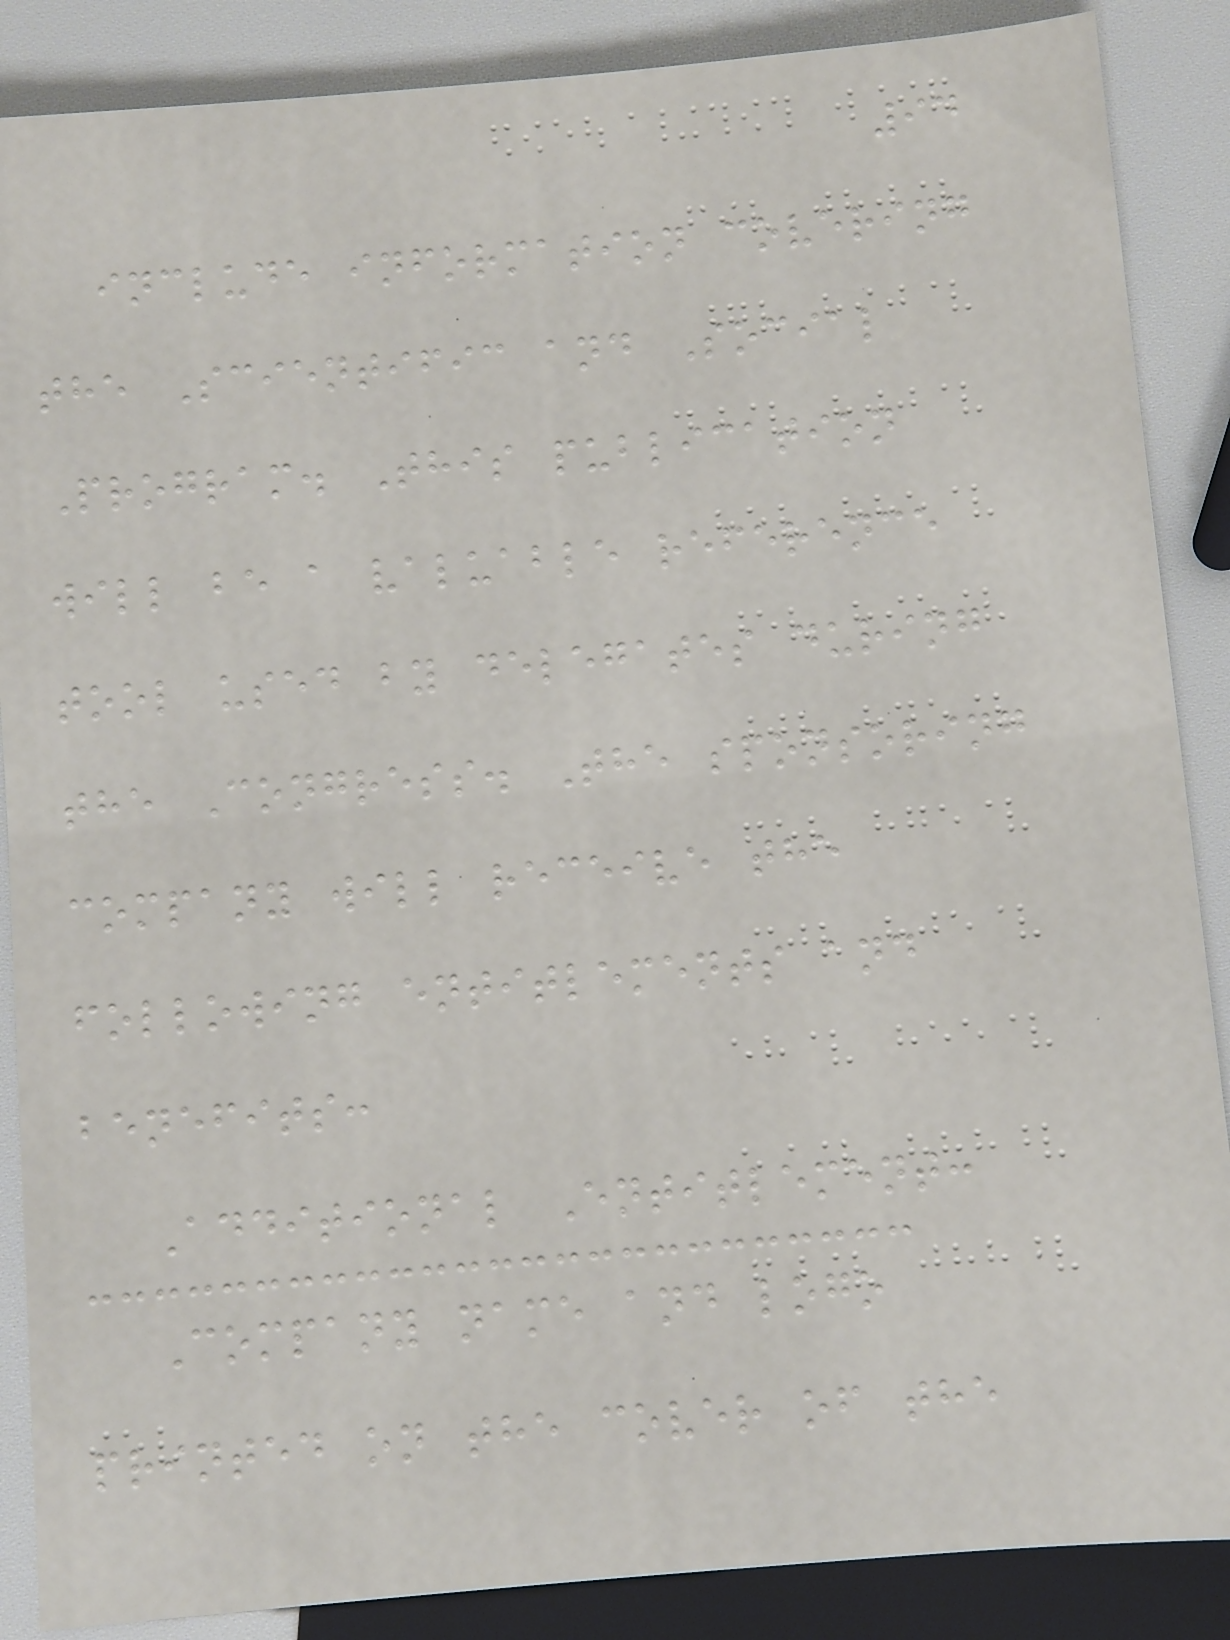94
include information covering
the Scientific and Social
Program. This publication
will be a valuable reference
tool used by delegates during
the Congress. The sponsoring
company will receive the
following entitlements and
benefits:
Additional Entitlement:
Company name and logo
printed on the cover of the
